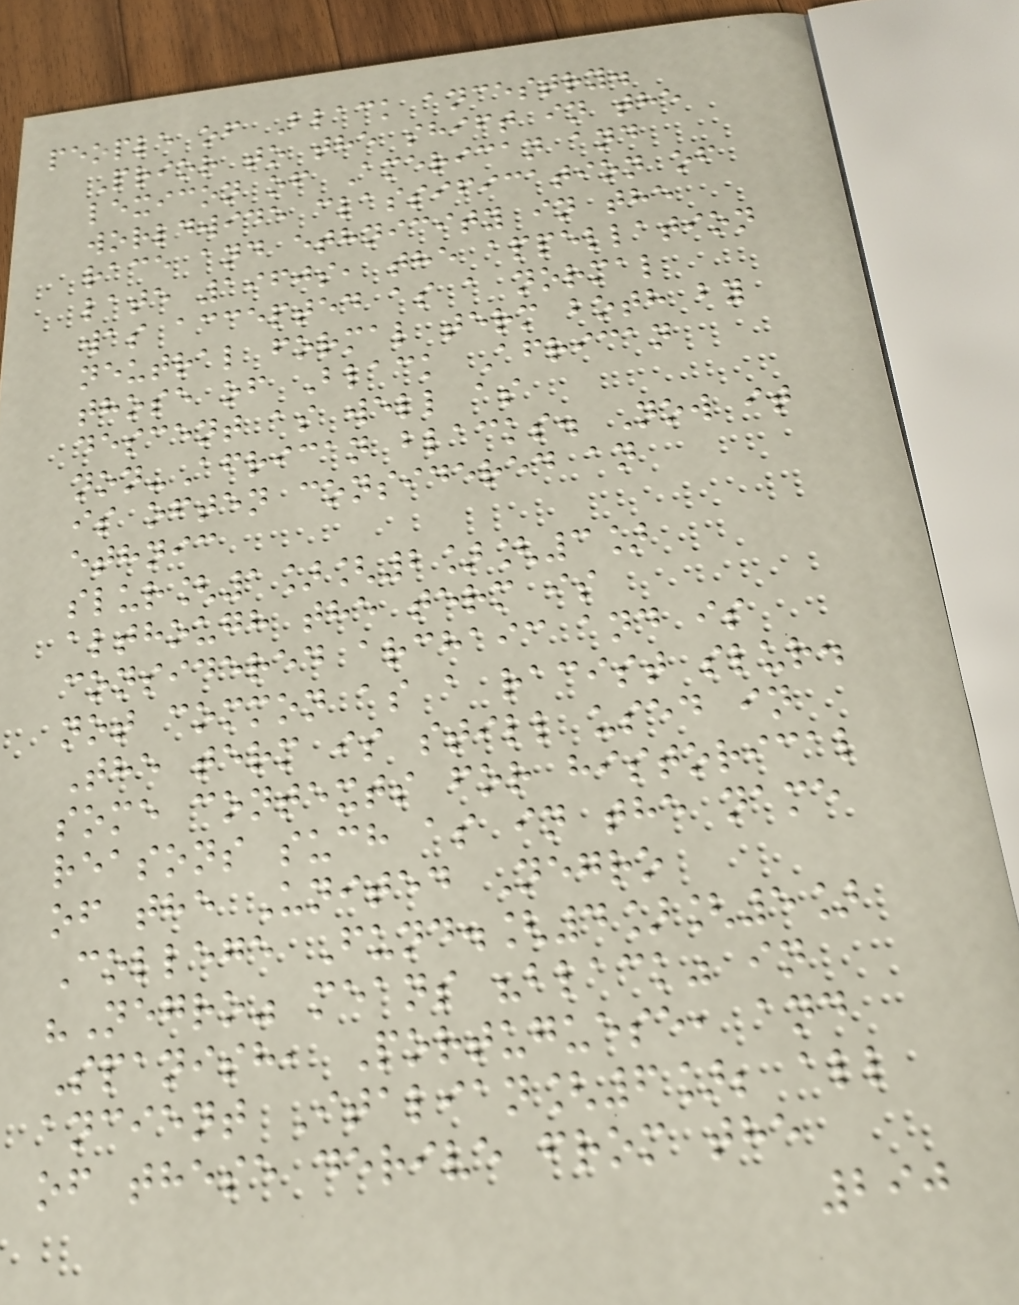people of Black ancestry.
Prior to the shift in the
lexicon of American and
worldwide classification of
race and ethnicity in the
late 1960s, the appellation
was accepted as a normal
neutral formal term both by
those of Black African
descent as well as
non-African blacks. Now it
is often considered an
ethnic
slur[1][2][3]
although the term is
considered archaic and is
not common as a racist slur.
The term is still used in
some contexts for historical
reasons such as in the name
of the United Negro
College Fund.[4][5]
"Negro" means "black" in
Spanish, Portuguese, and
ancient Italian[6]; all
of these derive from the
290
